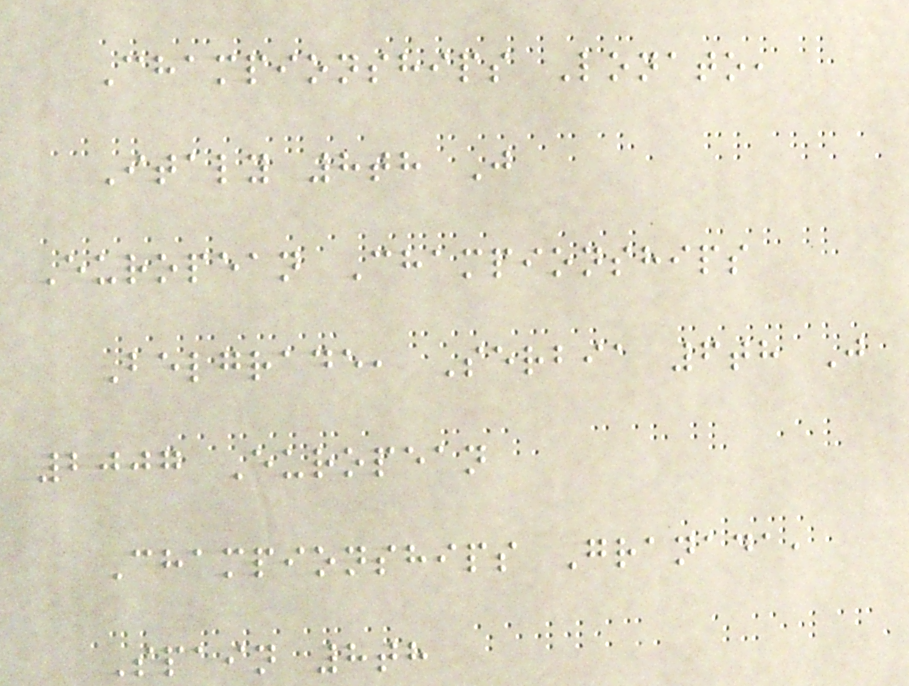Championships Lonato,
Italy 8th J
European Championships
Belgrade, Serbia 6th J
2007 European
Championships Granada,
Spain 8th
